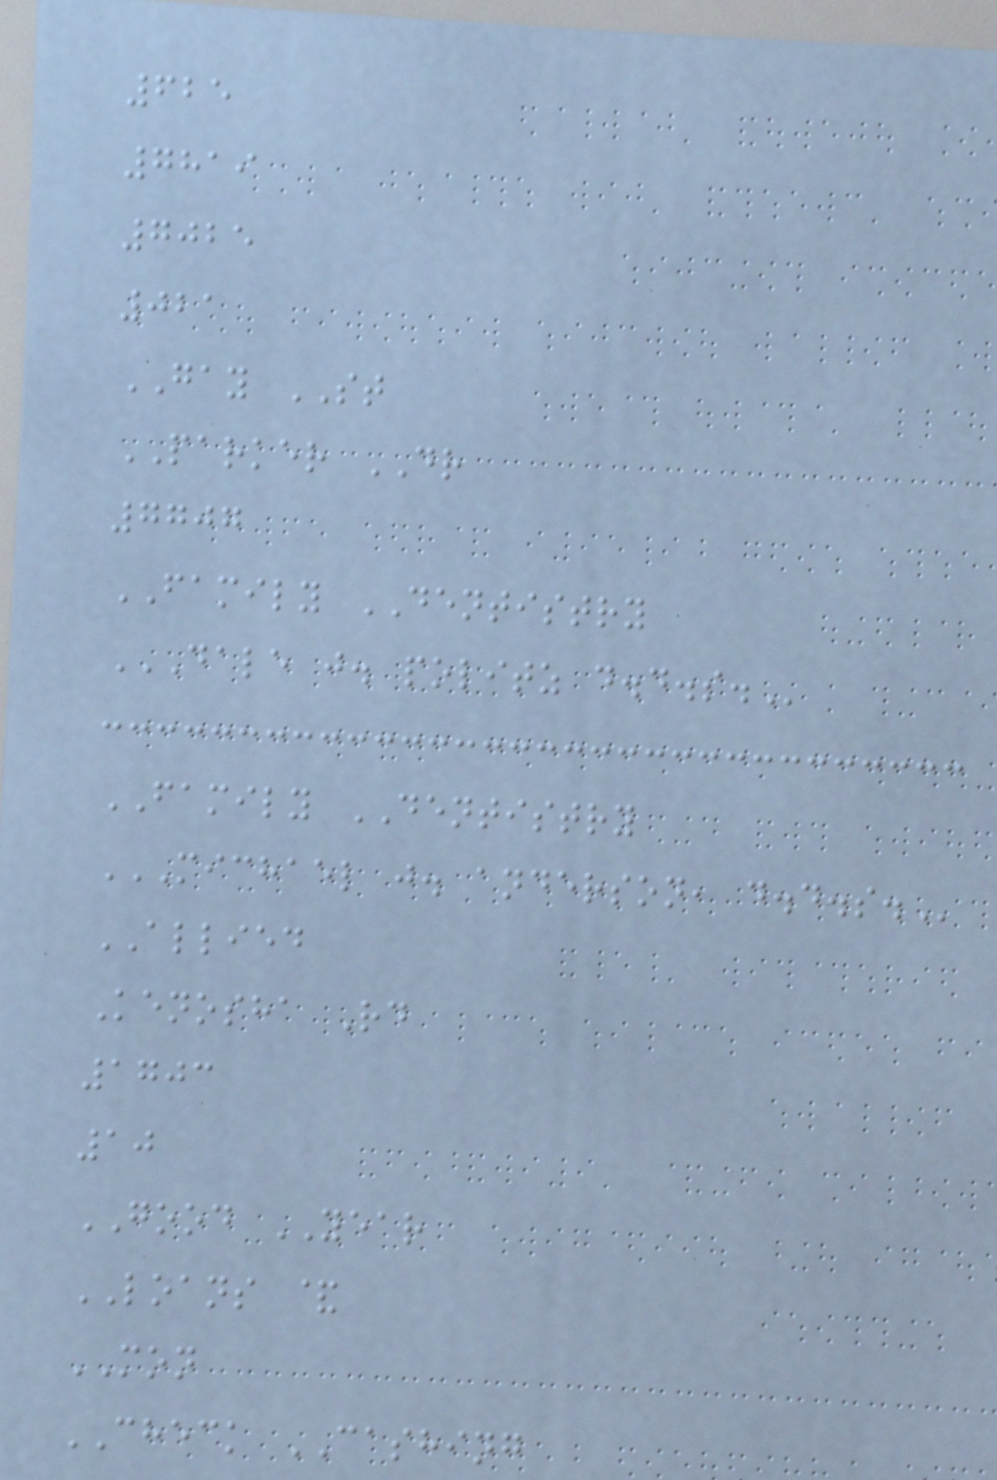625
7819
7025
021
GAY ST
PARKER DR
7707
FAMILY DENTISTRY
DALE J. POLITZ D.D.S.
FAMILY DENTISTRY
MICHAEL J. ANDERSON, D.D.S.
ALLIED
Kenosha Rd
1703
10
GOOD YEAR
LOANS &
MON
CHECK CASHING
